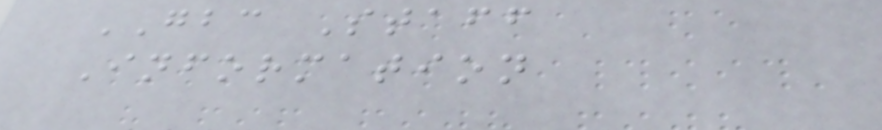GBC Staff
Information
